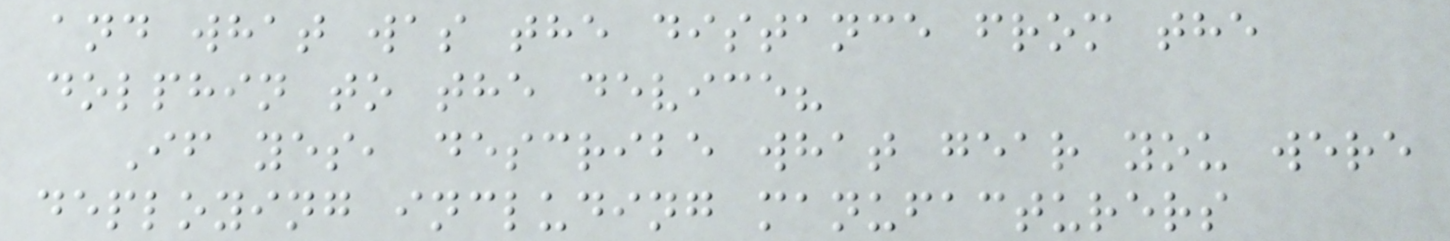and what was the distance from the
dolphin to the device?
If yes, describe what gear you were
deploying including manufacturers
